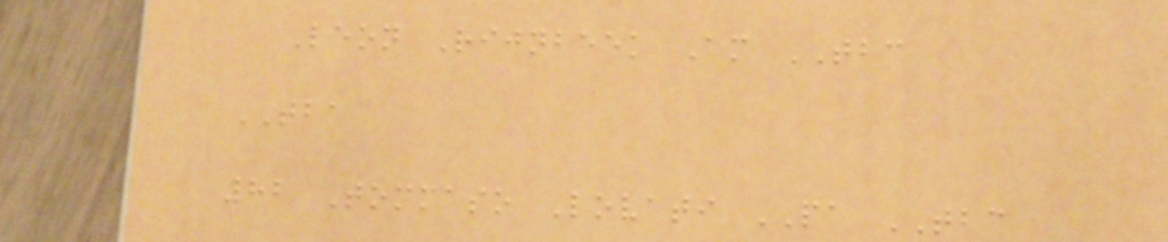Leon Rijnbeek Am TBC
TBA
82 Tommaso Lovati PA TBC
